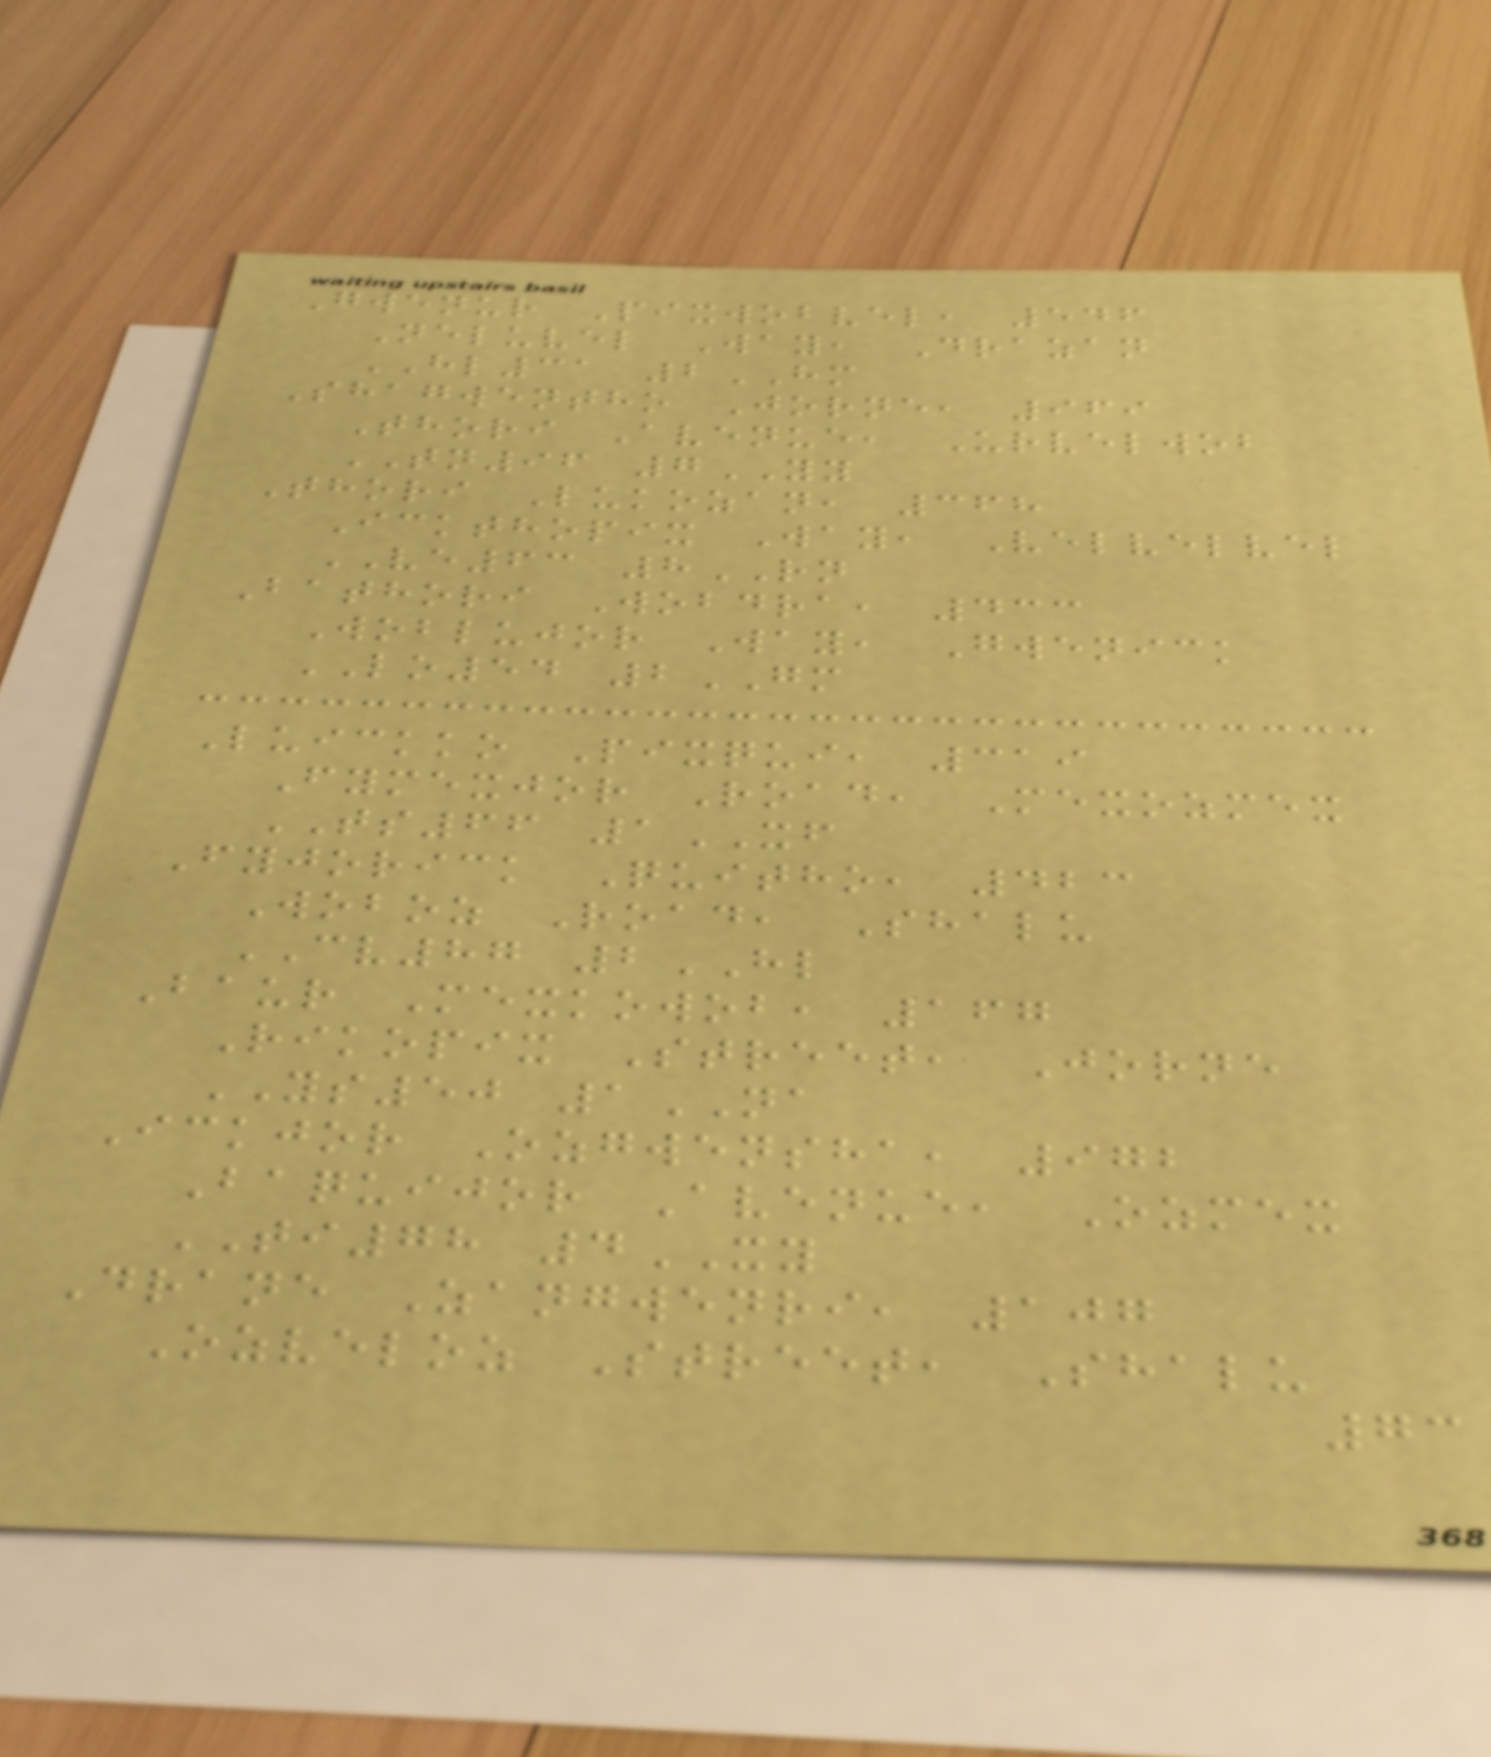Gwenur Pixwobvel, 546
Neluvel Way, Drazan
HL31 2HM
Shagwentho Jorne, 969
Thori Avenue, Urvelwob
TN96 7YY
Thori Lukozan, 368
Ickthopix Way, Velvelvel
VE63 8RN
Bathori Wobdra, 433
Woblujor Way, Gwenick
LO54 2GM
Luickko Pixqui, 319
Fymexjor Road, Mexozmex
TS66 1XF
Fyjorick Quitho, 423
Woboz Road, Shalu
CV87 2HL
Baur Mexkowob, 167
Rikopix Street, Jorne
YS50 1NA
Ickjor Ozgwensha, 972
Baquijor Avenue, Ozmex
TI78 4XY
Drane Zangwenri, 107
Ozveloz Street, Shalu
73
